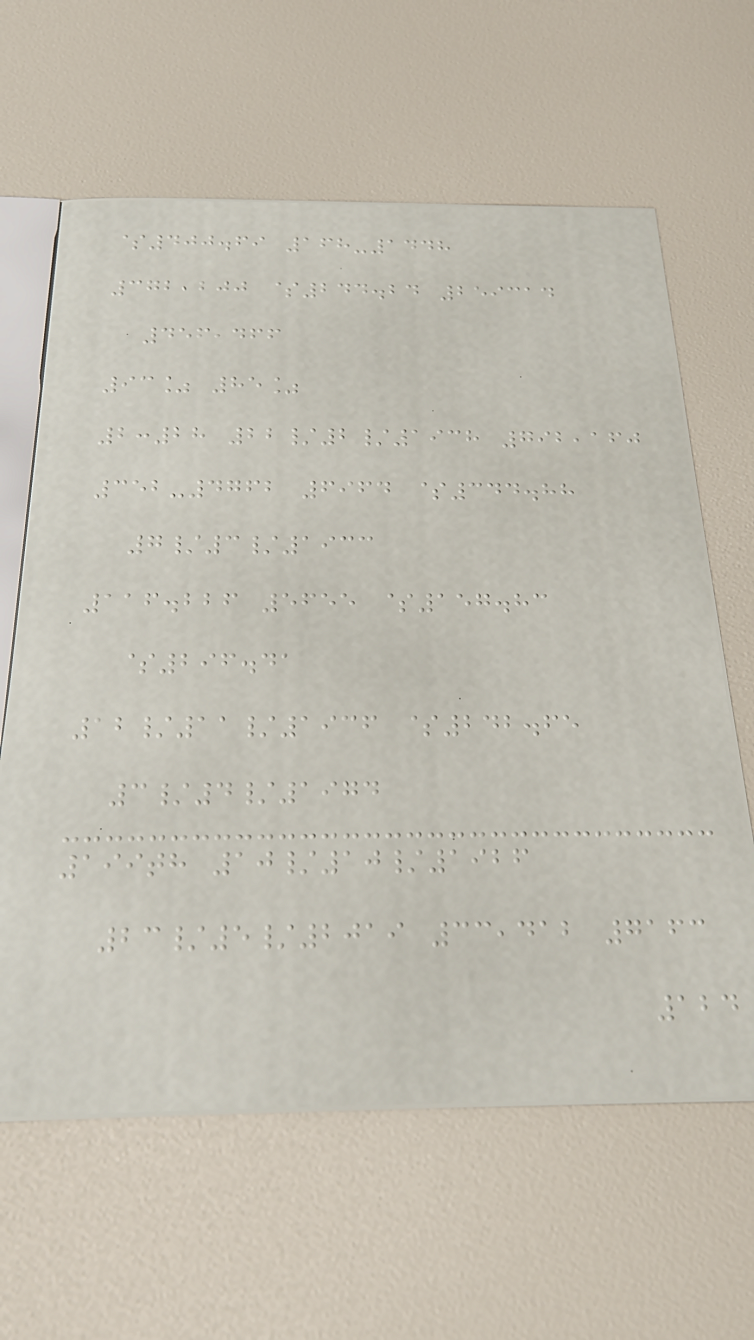$400.69 168-1448
372,200 $244.24 259314
456,466
93% 85%
2:28 22/2/1938 792,160
352-4762 6964 $344.88
7/3/1933
116.226 5655 $157.83
$296.41
12/11/1936 $242.65
3/4/1974
199th 10/10/1926
23/5/2019 33,412 7163
124
